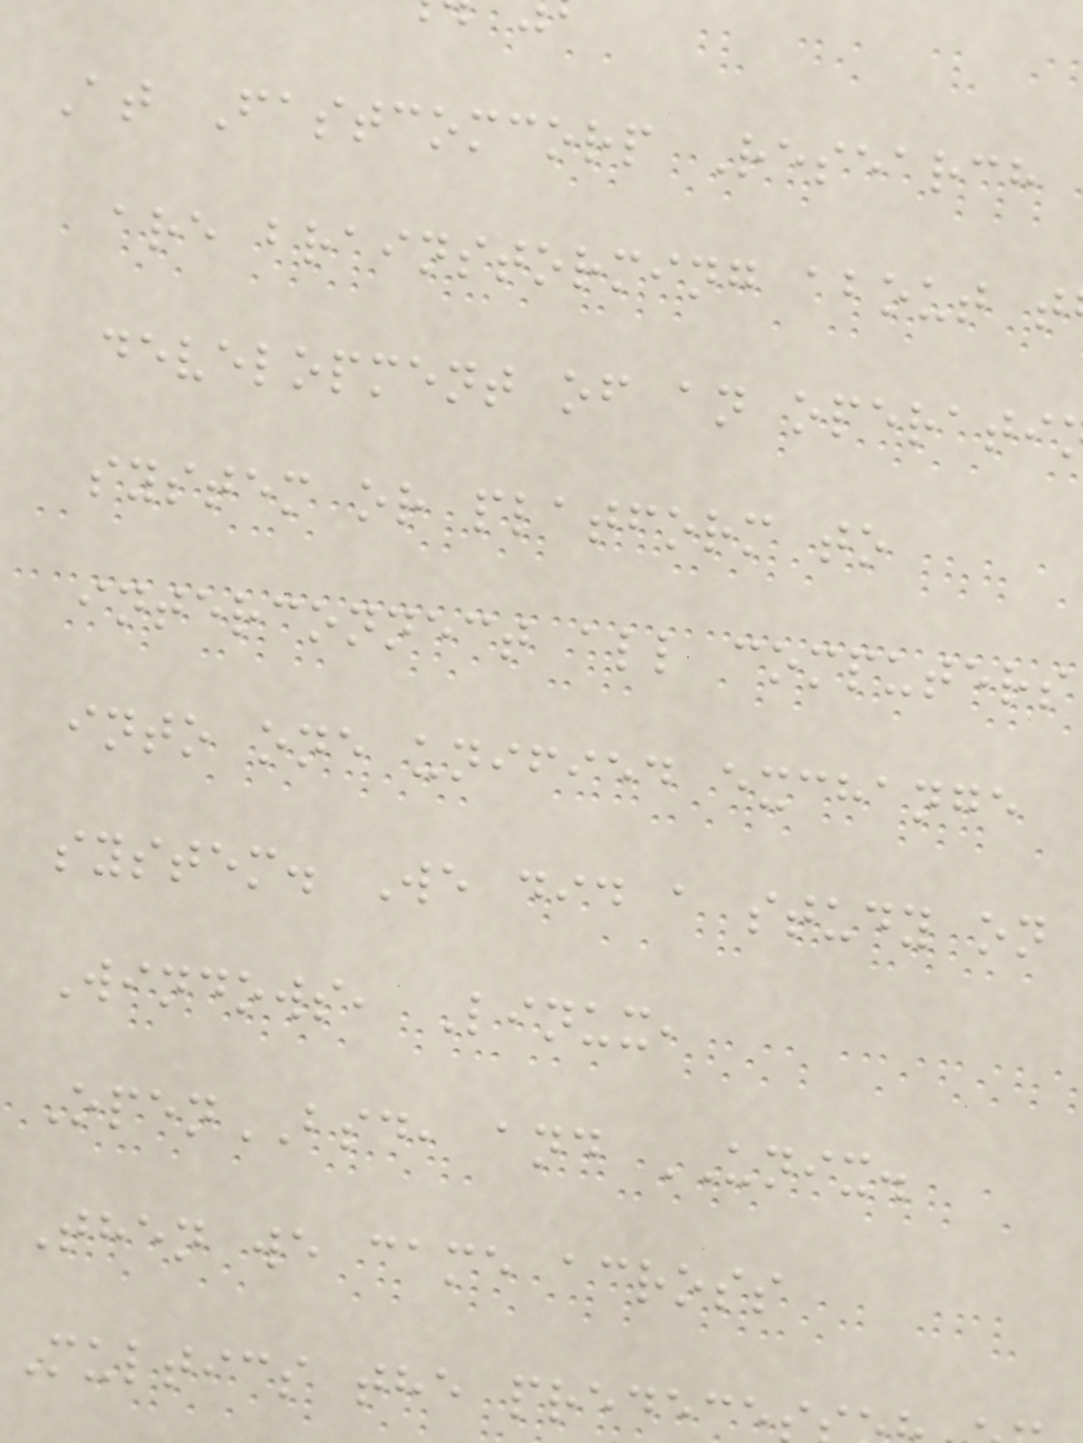At Fastcomcorp Research
are brainstorming about t
development of an operati
system or platform to
interconnect all computers
into one unified exchange
system. We did a study on
Windows, Linux,
OpenBSD, and UNIX.
Then we came across
Multics the predece
